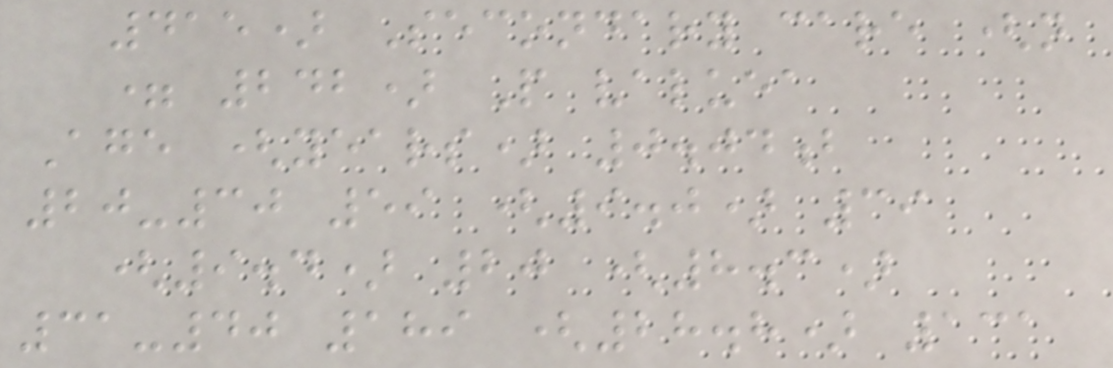415) Secondary care (n
= 242) P valuea
Age (years) 0.04b
20-30 59 (9.0) 39
(9.4) 20 (8.3)
31-40 189 (28.8) 131
